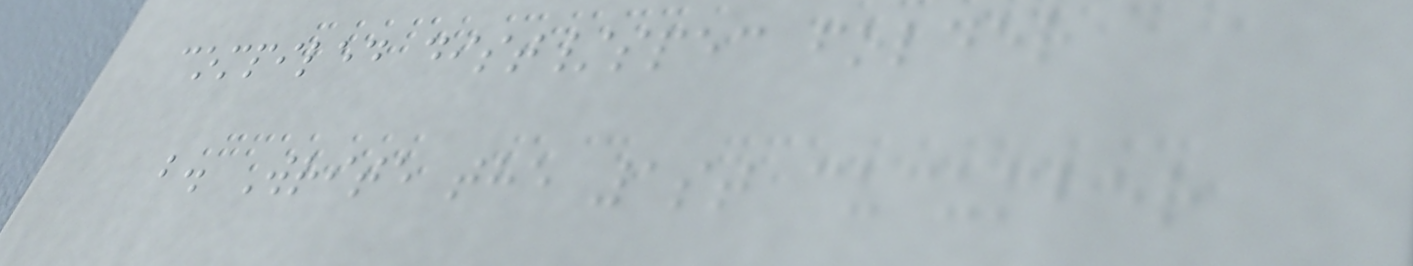compiled dist/spec folder
b. Write the 1st cucumber
